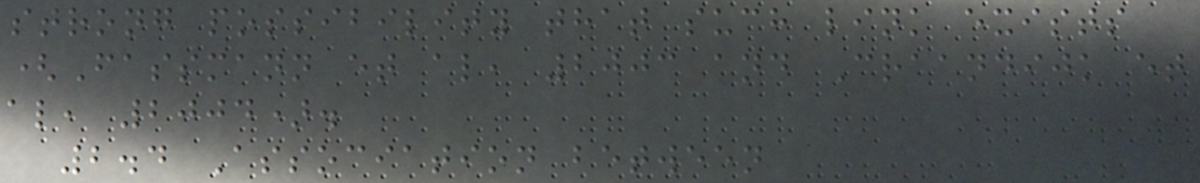strong possibility that such link exists
(Fassmann et al, 2003 and Craandijk et
al, 2004).
2.4 Association between
